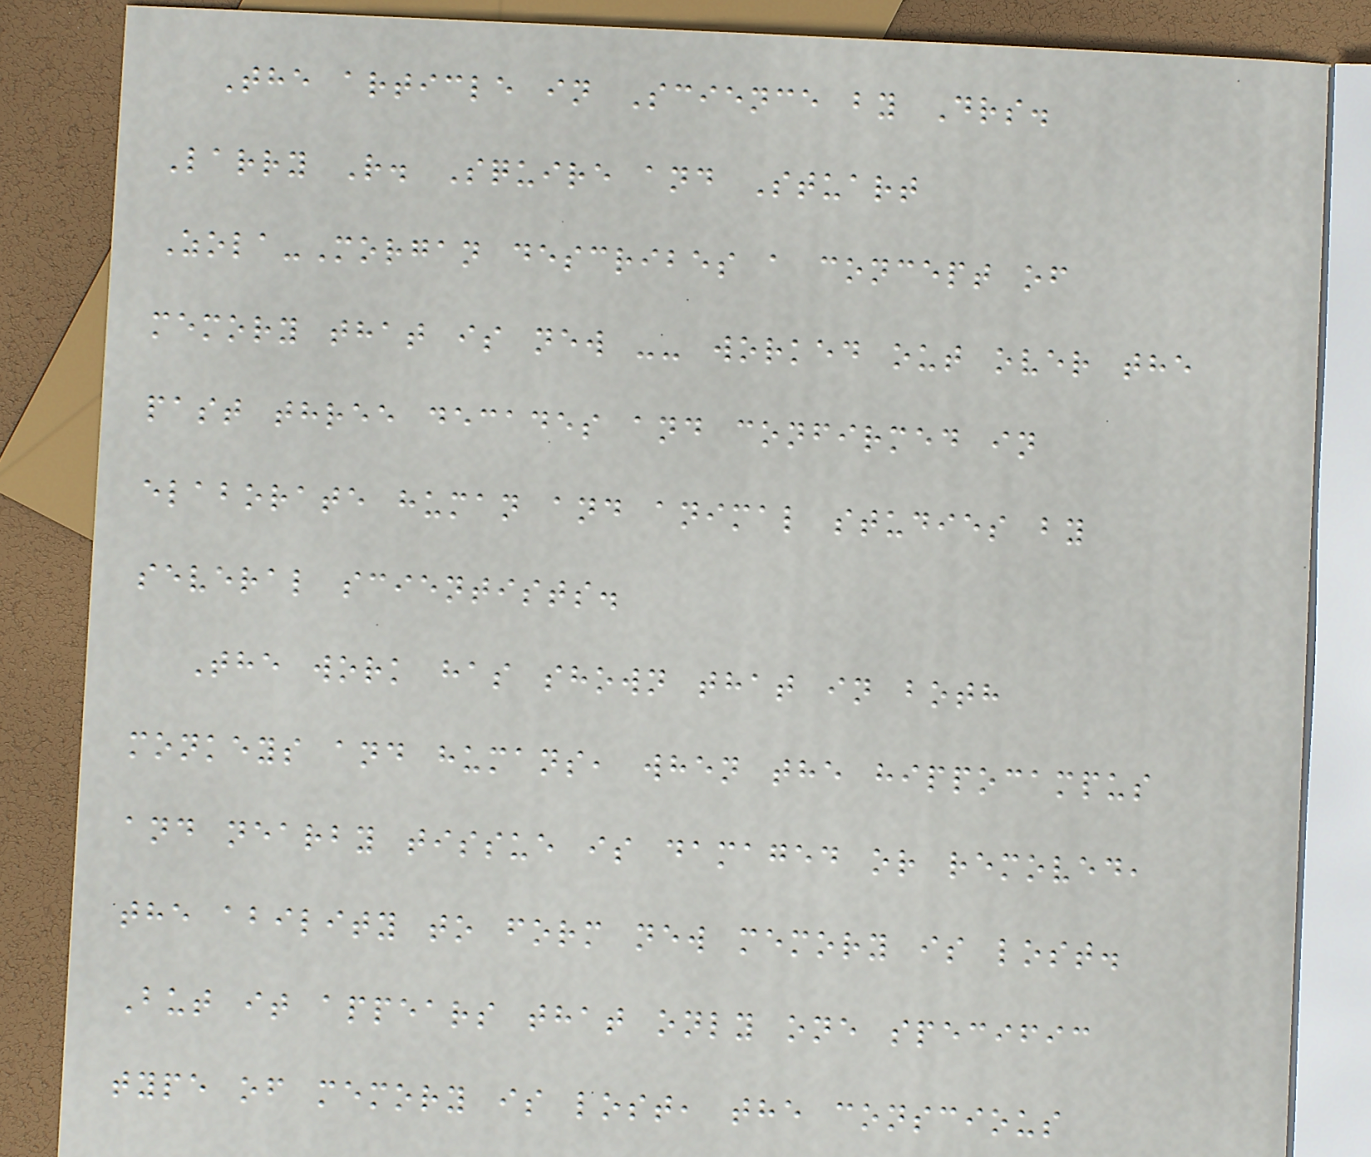The article in Science by Drs.
Larry R. Squire and Stuart
Zola-Morgan describes a concept of
memory that is new -- worked out over the
past three decades and confirmed in
elaborate human and animal studies by
several scientists.
The work has shown that in both
monkeys and humans, when the hippocampus
and nearby tissue is damaged or removed,
the ability to form new memory is lost.
But it appears that only one specific
type of memory is lost, the conscious
